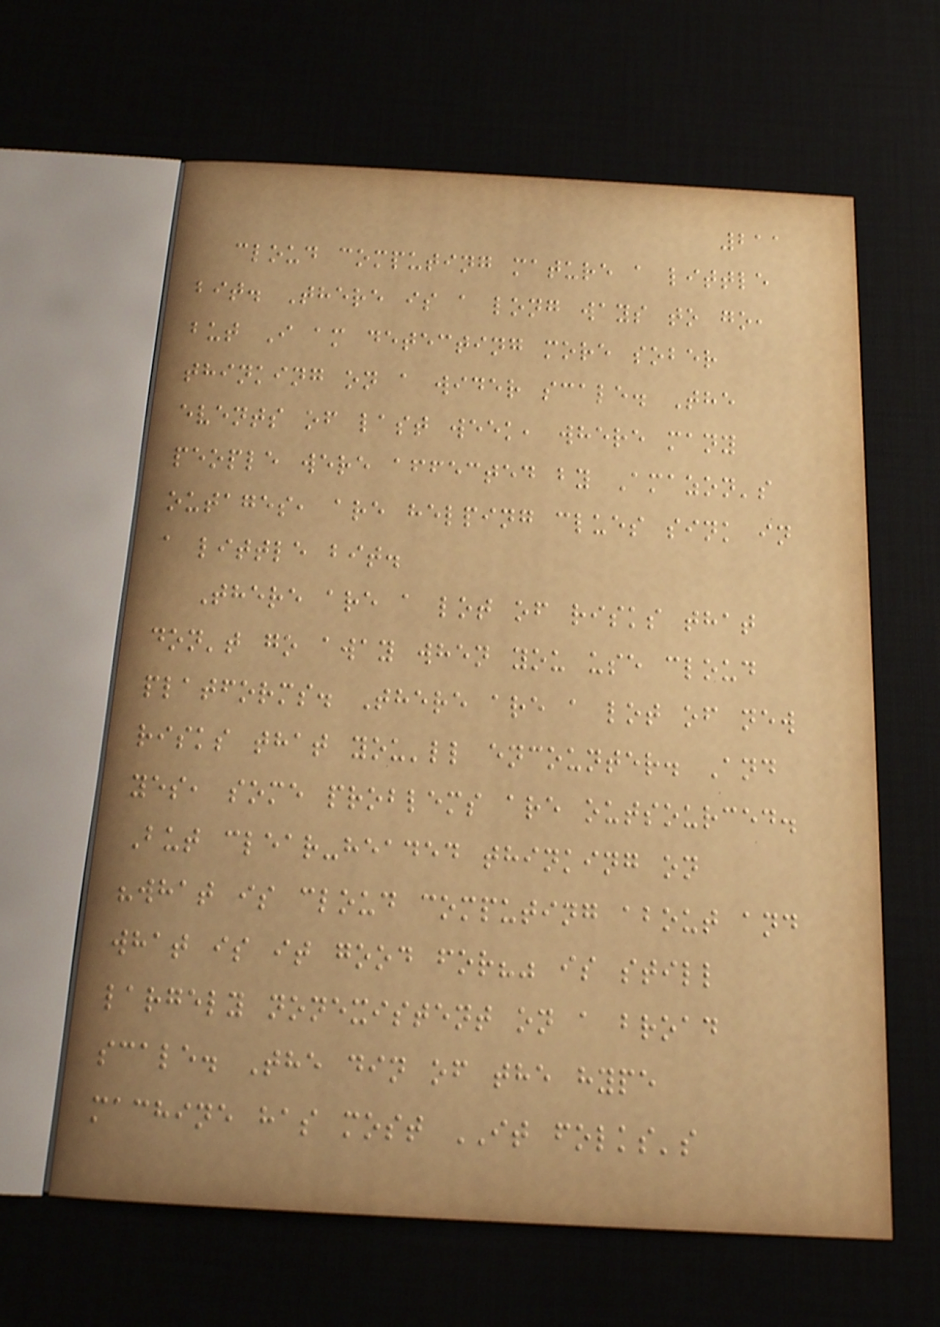211
cloud computing mature a little
bit. There is a long ways to go,
but I am detecting more sober
thinking on a wider scale. The
events of last week, where many
people were affected by Amazon's
outages, are helping clues sink in
a little bit.
There are a lot of risks that
don't go away when you use cloud
platforms. There are a lot of new
risks that you'll encounter. And
yes, some problems are outsourced.
But clear-headed thinking on
"what is cloud computing about and
what is it good for?" is still
largely nonexistent on a broad
scale. The din of the hype
machine has most IT folks's
